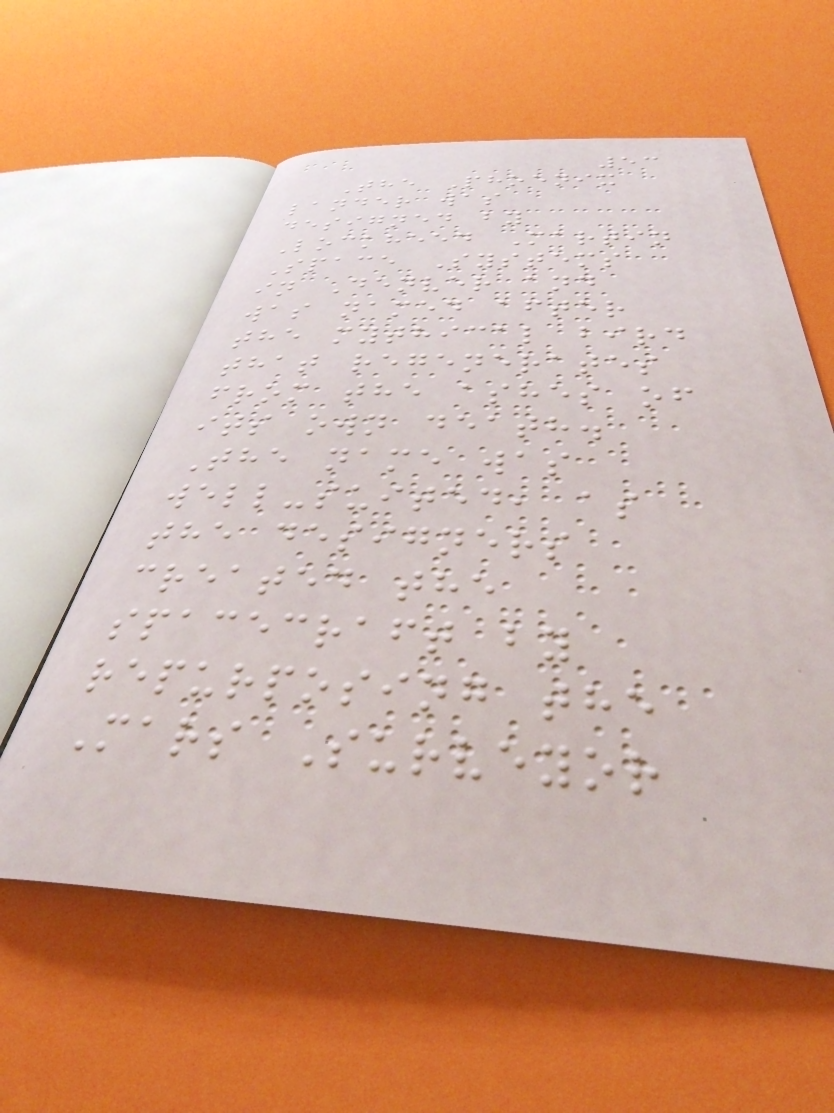53
The Phoenix
lander was
designed by
Lockheed Martin
Space Systems
in Denver and
was named after
the mythical bird
that regenerates
from the ashes of
its own death.
The name was
well-suited, as
the designers
created the
spacecraft by
repurposing the
Mars Surveyor
